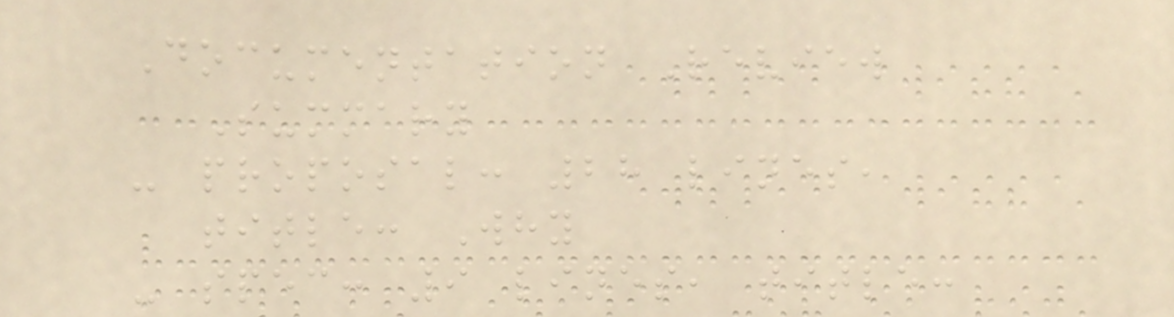Documentation Review
Summary
- proposal: 28 lines,
title: Why
- spec: 9 lines, title:
